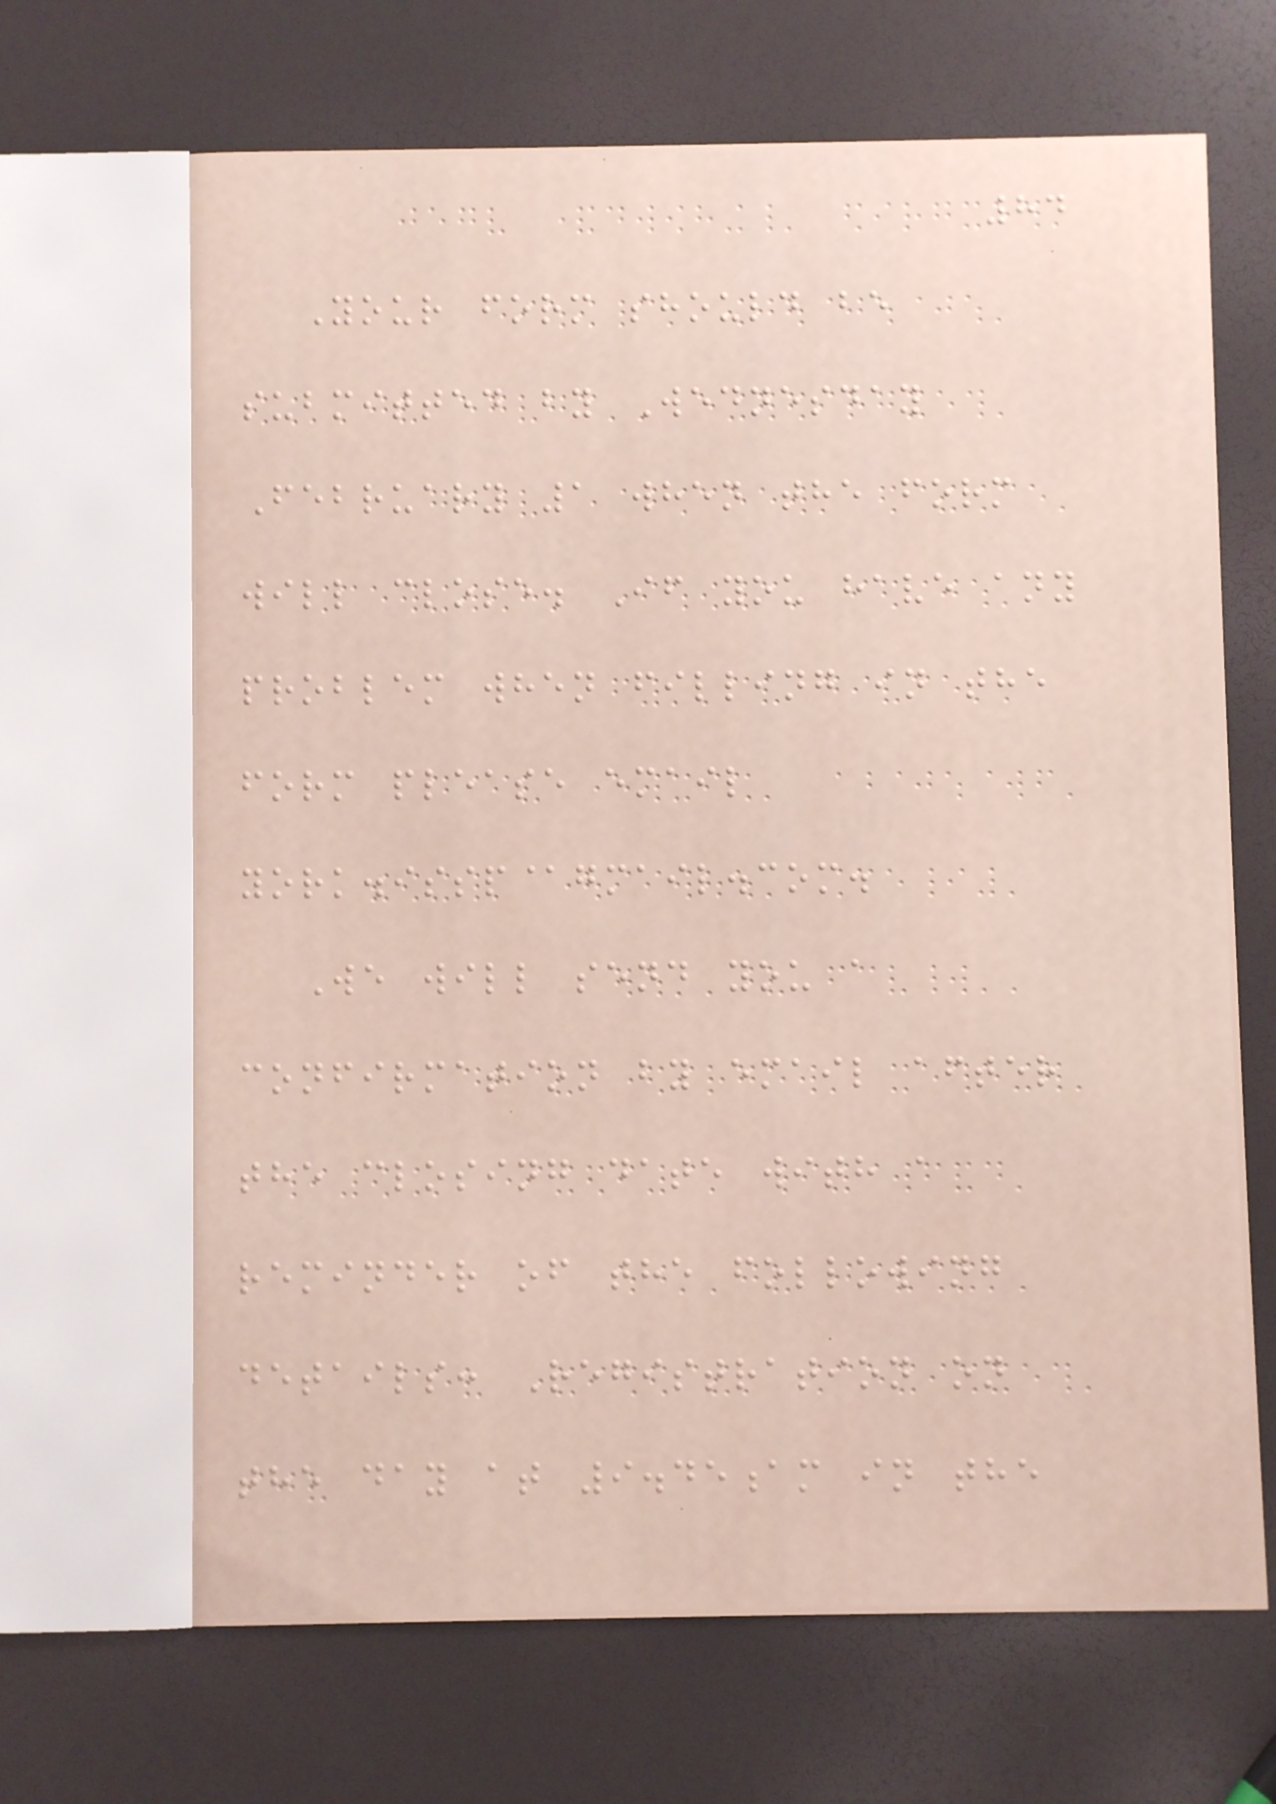84
Your form should be
submitted by Wednesday
February 1 when the form
will close. If you have any
problem when filling in the
form please email
york.issp@gmail.com.
We will send you a
confirmation by email after
the closing date with a
reminder of the following
details: Registration on
the day at 9.45am in the
